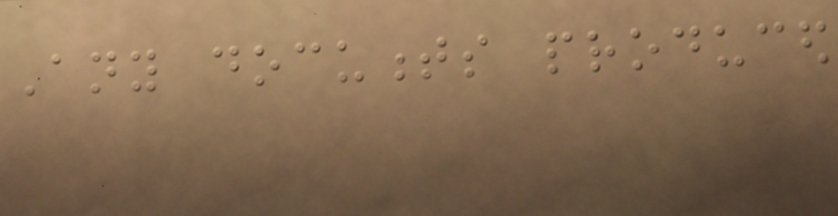Any documents produced
